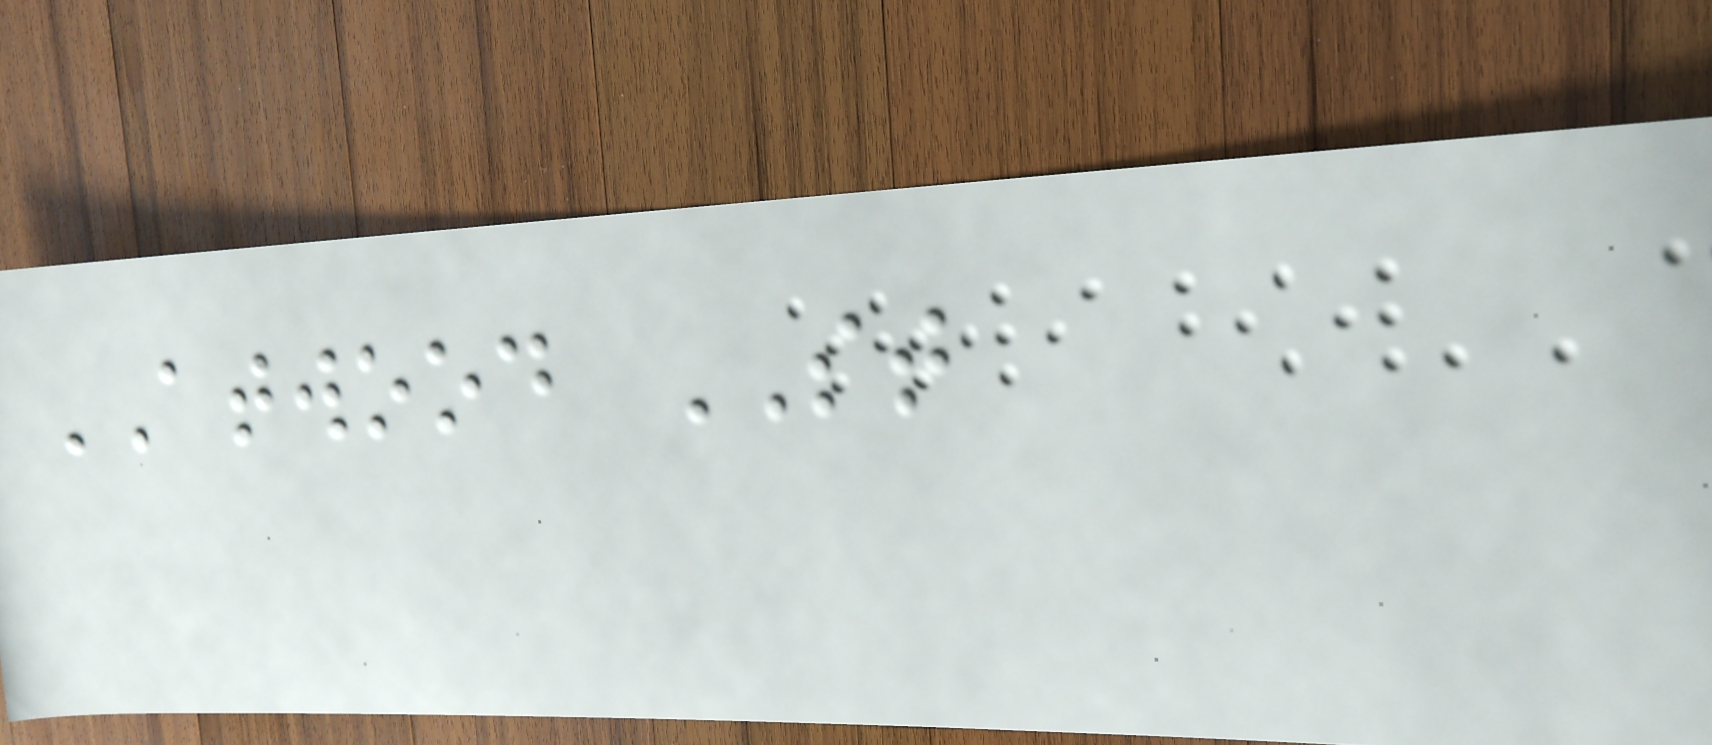ATWOOD ST
